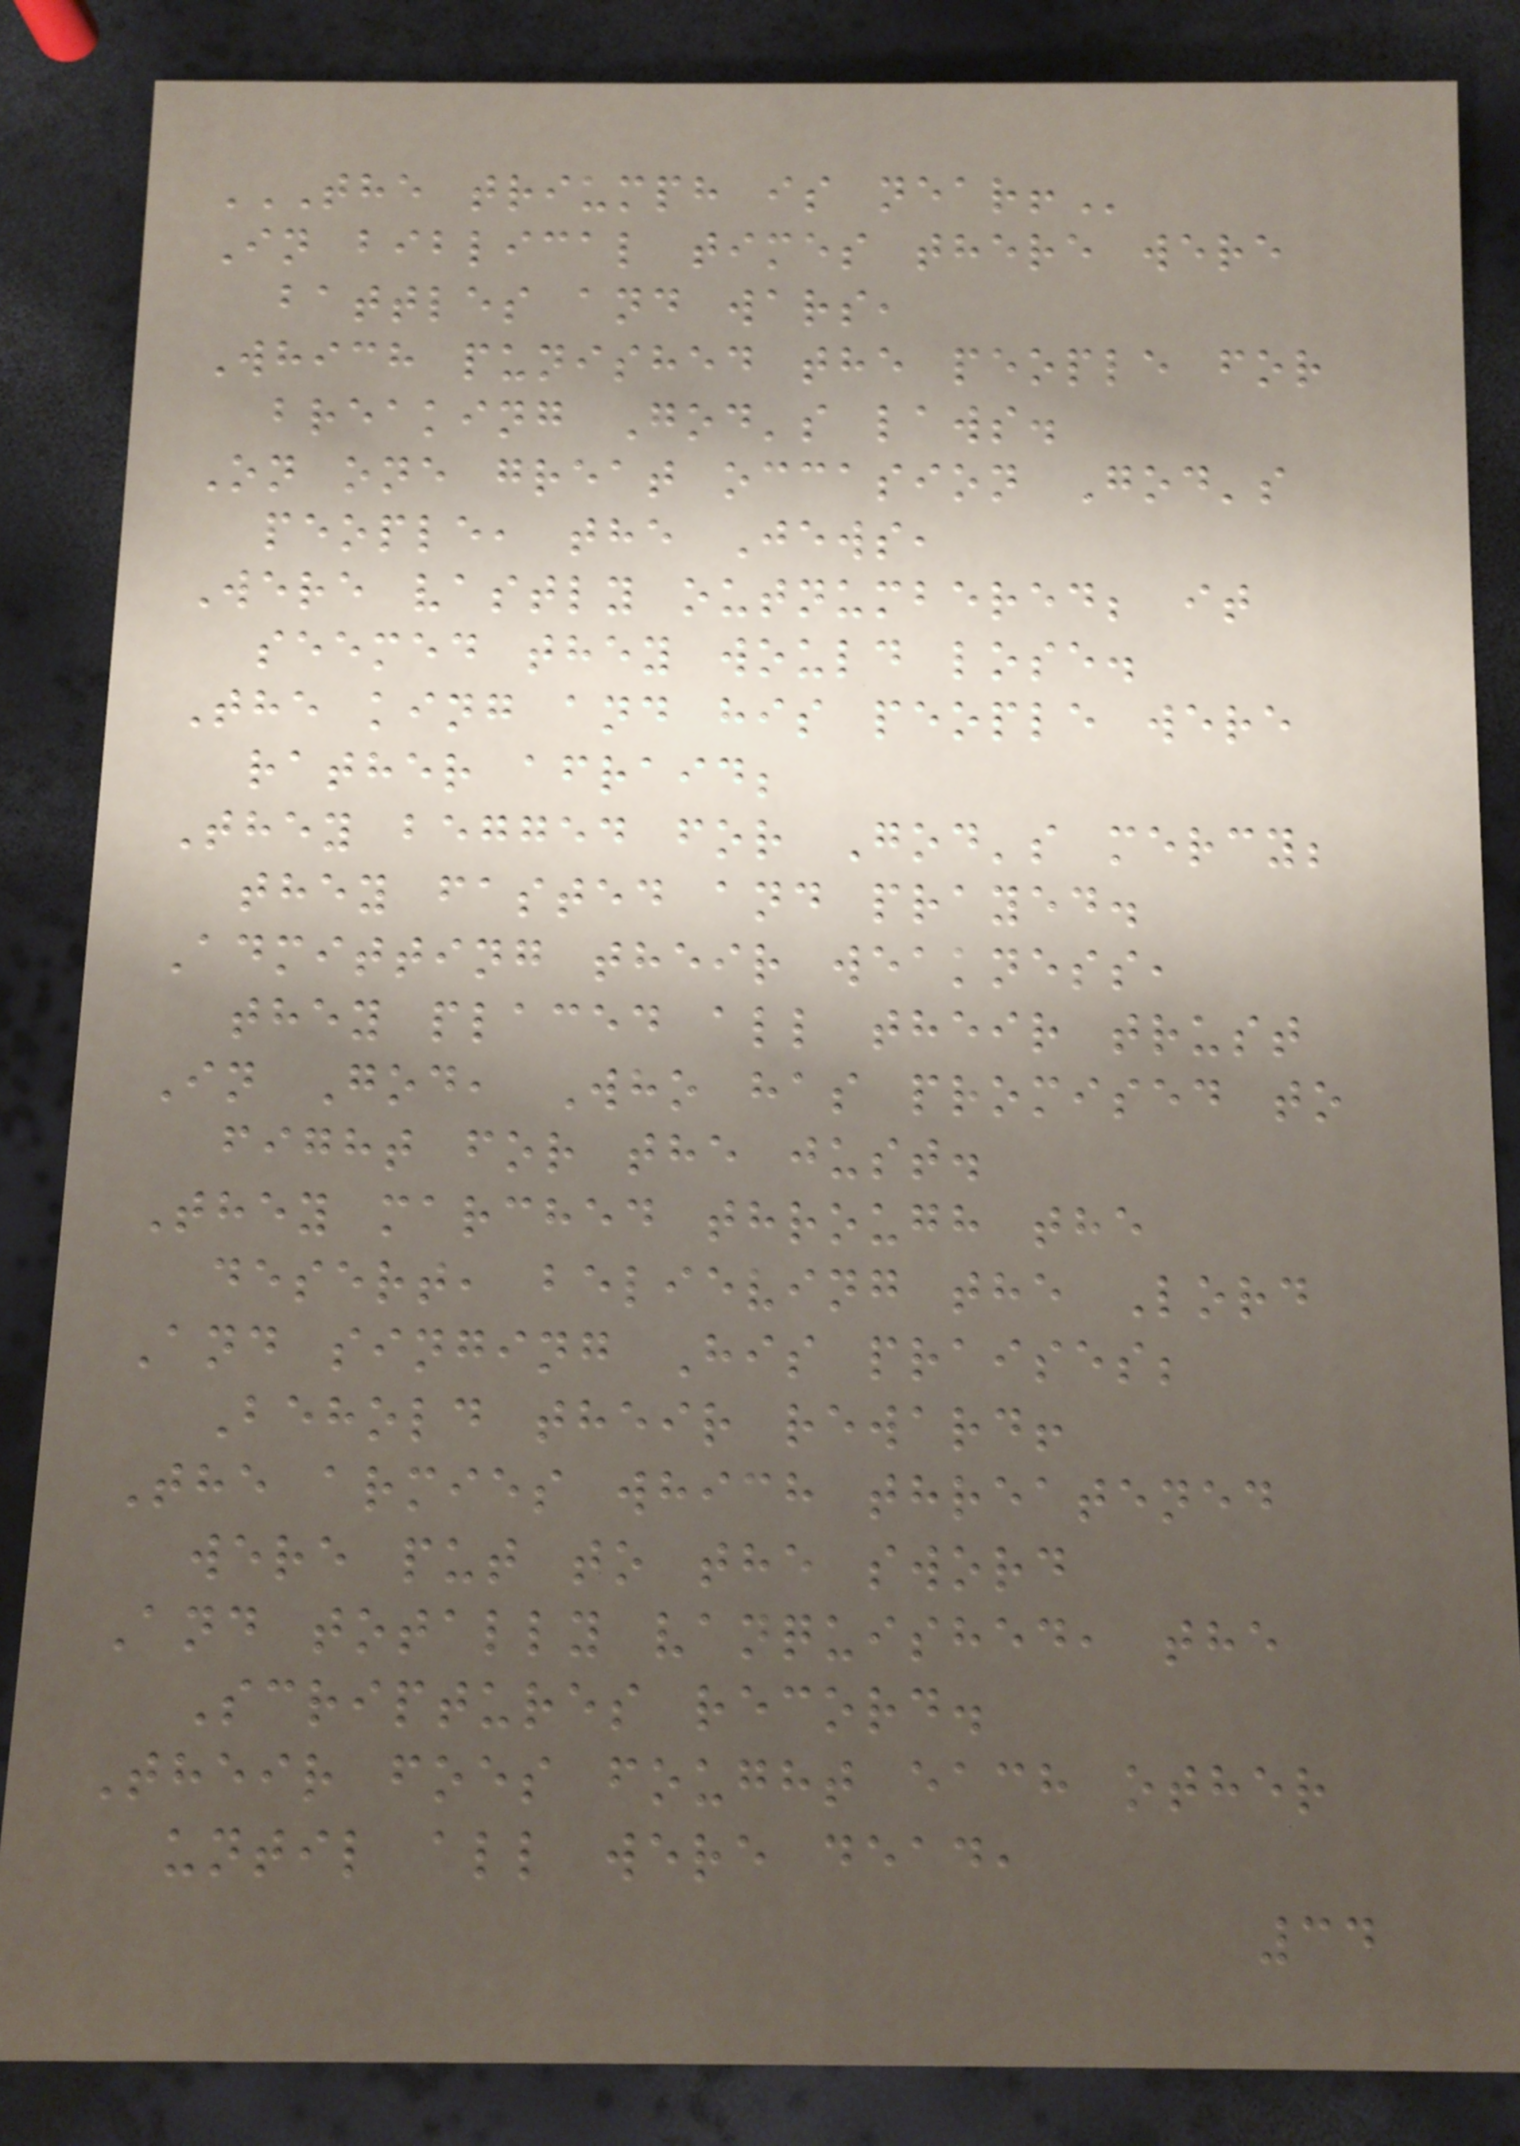THE TRIUMPH IS NEAR!
In biblical times there were
battles and wars,
Which punished the people for
breaking God's laws.
On one great occasion God's
people, the Jews,
Were vastly outnumbered; it
seemed they would lose.
The king and his people were
rather afraid;
They begged for God's mercy;
they fasted and prayed.
Admitting their weakness,
they placed all their trust
In God, Who has promised to
fight for the just.
They marched through the
desert, believing the Lord
And singing His praises;
Behold their reward!
The armies which threatened
were put to the sword
And totally vanquished, the
Scriptures record.
Their foes fought each other
until all were dead,
34
